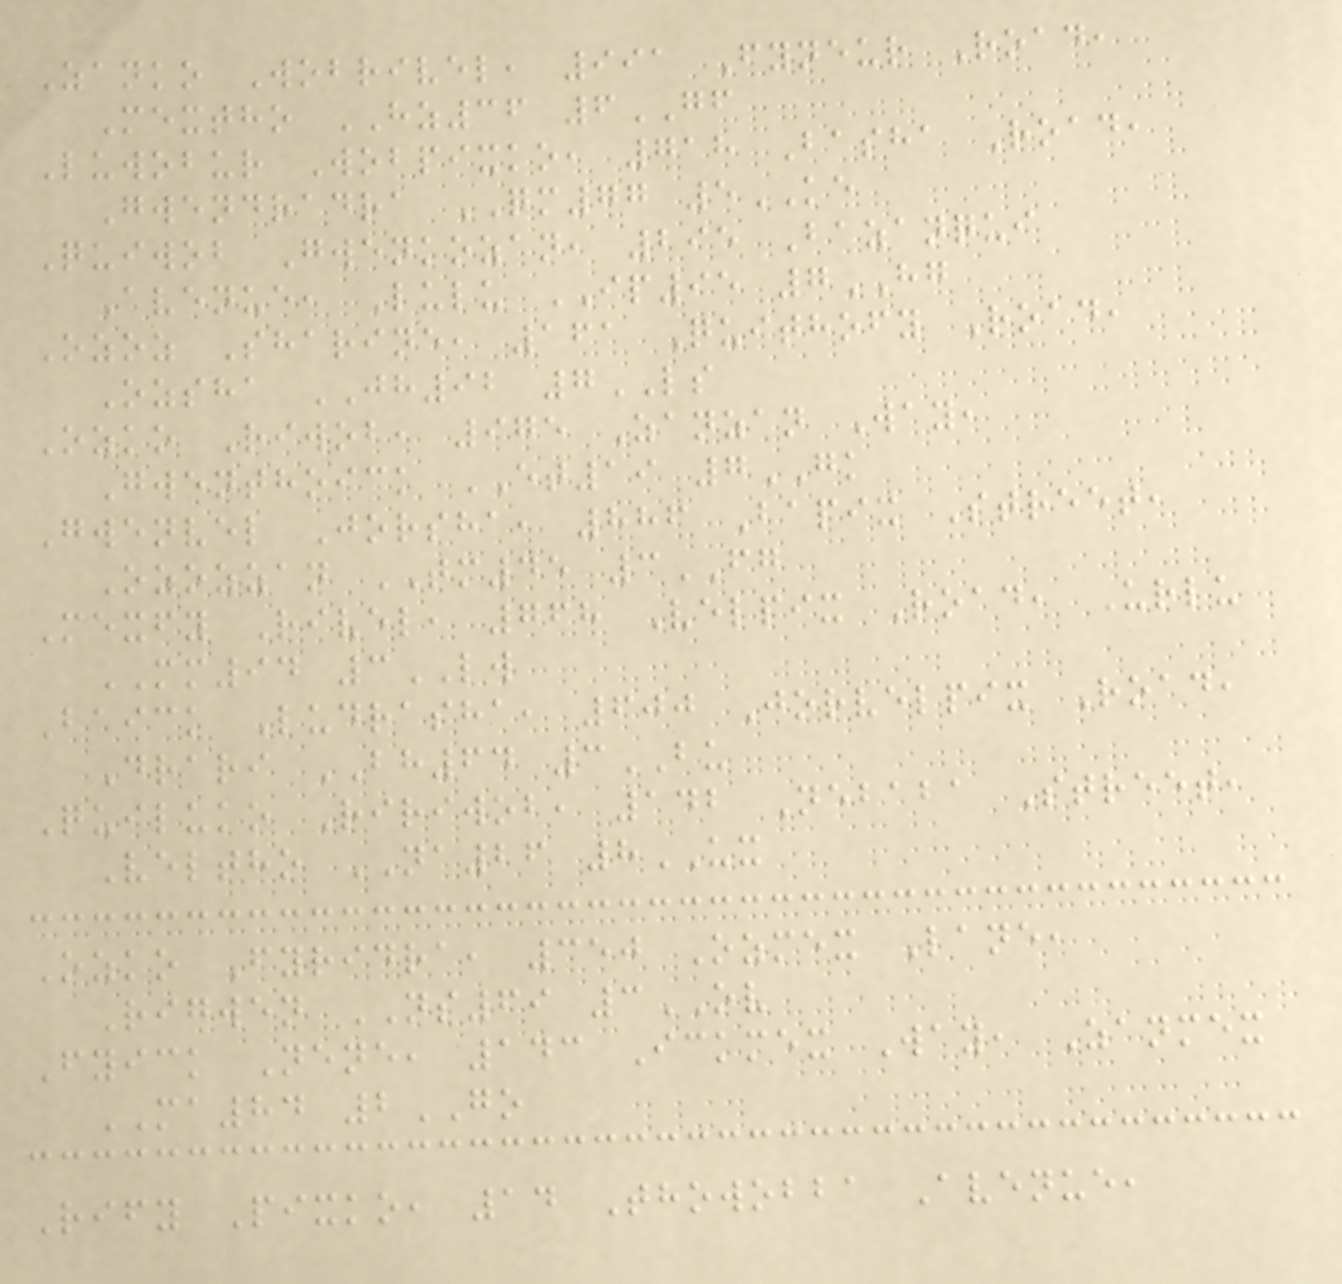Zanko Wobrivel, 991 Fyneur Road,
Mextho HZ36 6GF
Luwobur Wobpixko, 718 Basha Road,
Gwendradra QM77 5KE
Quiwob Gwenkozan, 295 Bazanqui
Avenue, Lulu IP95 7HG
Ozoz Sharine, 161 Quithofy Road,
Ozsha JH92 7LS
Ozko Riwob, 975 Zanzan Way,
Gwenthoick ET19 7GK
Gwenvel Jorsha, 886 Bapix Street,
Ozozzan TM45 3FG
Mexfy Rivel, 768 Velpix Road, Urlu
MM94 3LW
Baick Ludrasha, 600 Jorvelpix Road,
Drari BH64 3BU
Quiluko Ririwob, 142 Nebaba Street,
Veltho NA26 8UX
Ozko Fyridra, 350 Ozmex Lane,
Rigwen NS69 3OV
Fyick Nene, 143 Ickmex Way, Zanmex
MA84 2GO
Rify Pixko, 14 Thowobba Avenue,
